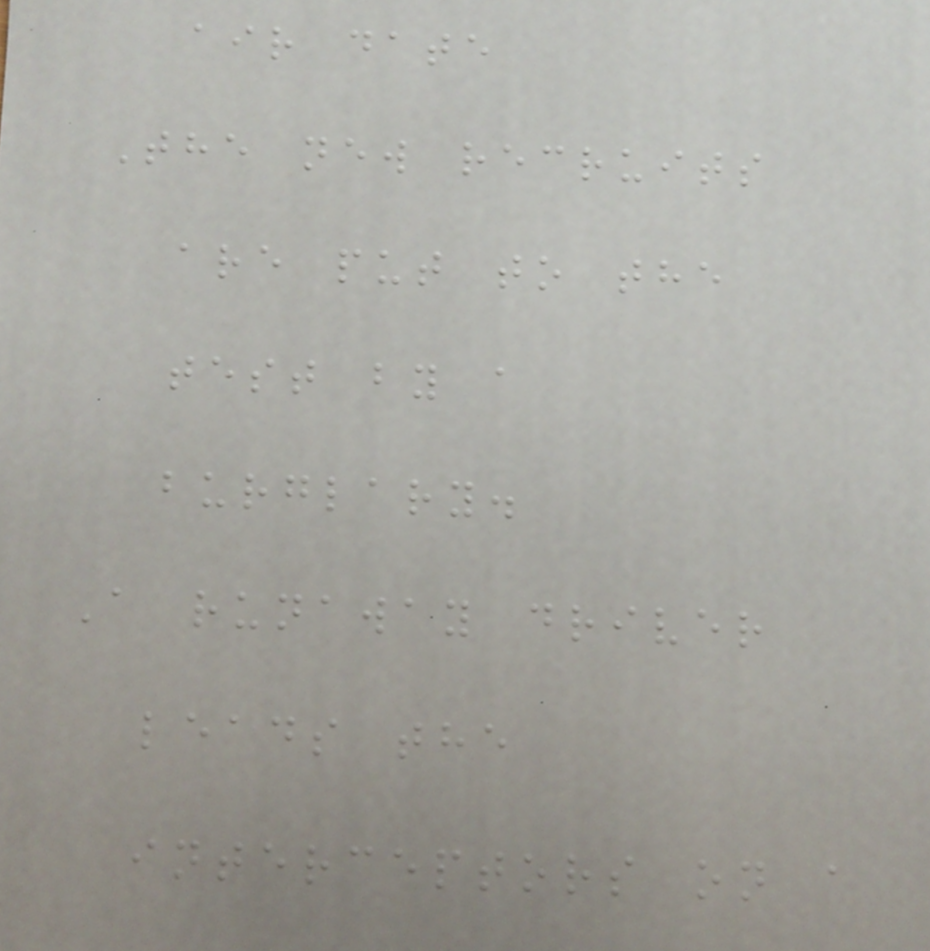air date
The new recruits
are put to the
test by a
burglary.
A runaway driver
leads the
interceptors on a
